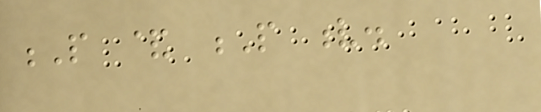P & P v.
